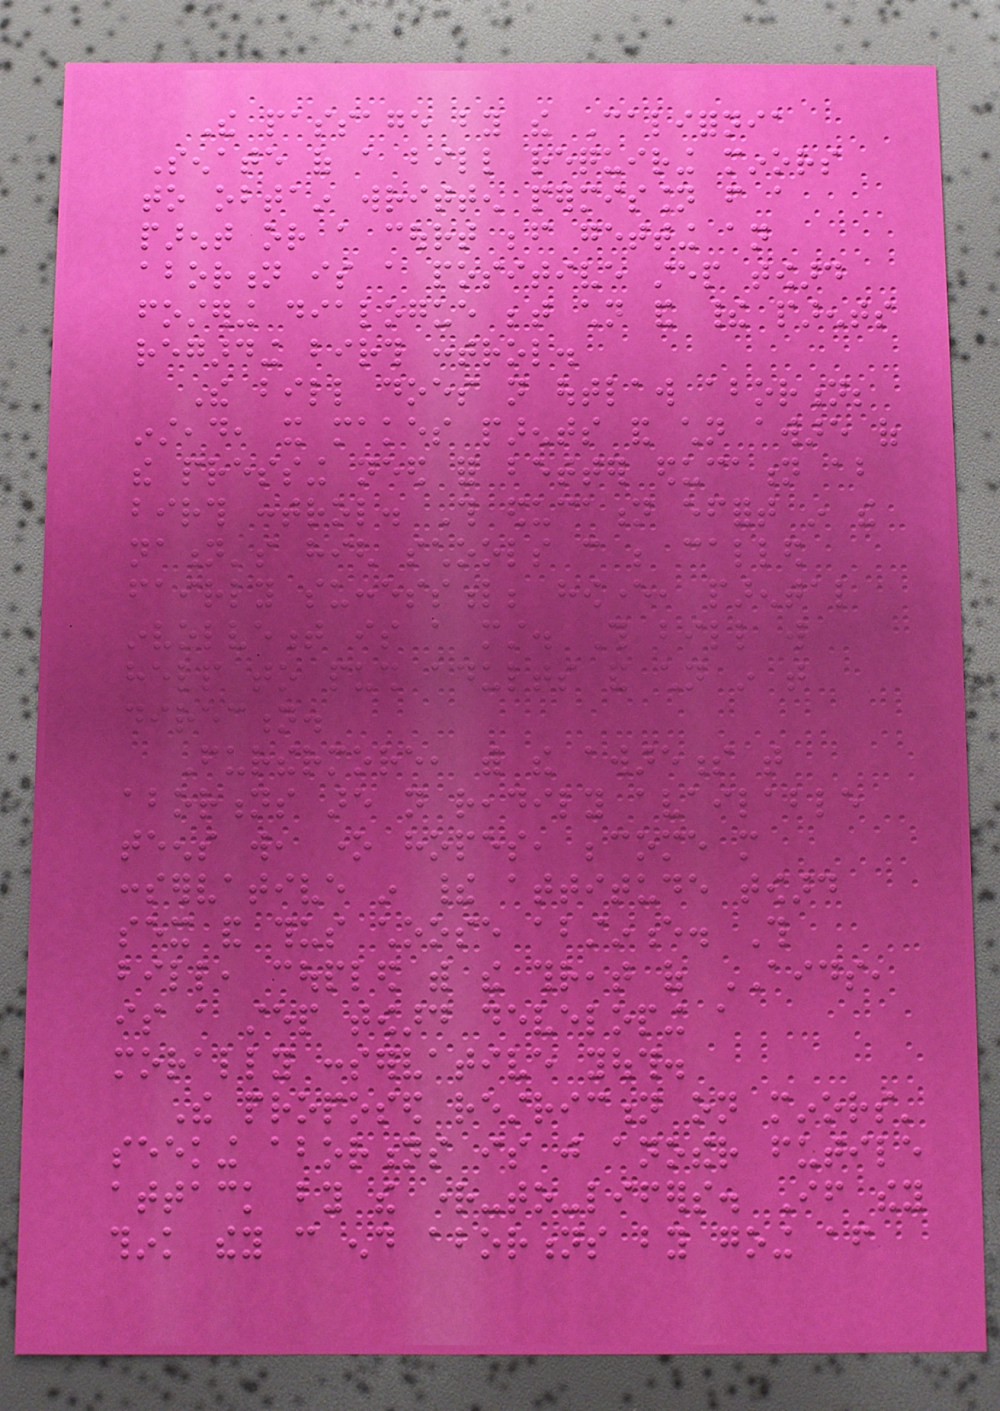The passage by the California
Senate of a bill requiring minors
to obtain written permission from a
parent or a court before getting an
abortion is a positive step toward
fostering dialogue between children and their parents
regarding birth control.
The bill does not outlaw abortion;
instead, it makes parents and children aware of
the pressing need for better education about
birth control. This education effort in the
nation's high schools can be called
fairly successful; however, parental
involvement is a must. This bill will
help to push adults and children in that
direction.
Furthermore, with the awareness that
abortions are not readily available
teens will, one hopes, become more
conservative in their attitude toward
sex and thus choose abstinence. This
bill, coupled with the threat of AIDS,
is a step toward developing a
morally conservative youth.
The proposed restriction on minors'
seeking abortions is just another futile
attack by the right-to-lifers. If they
think they can end abortions by going after
